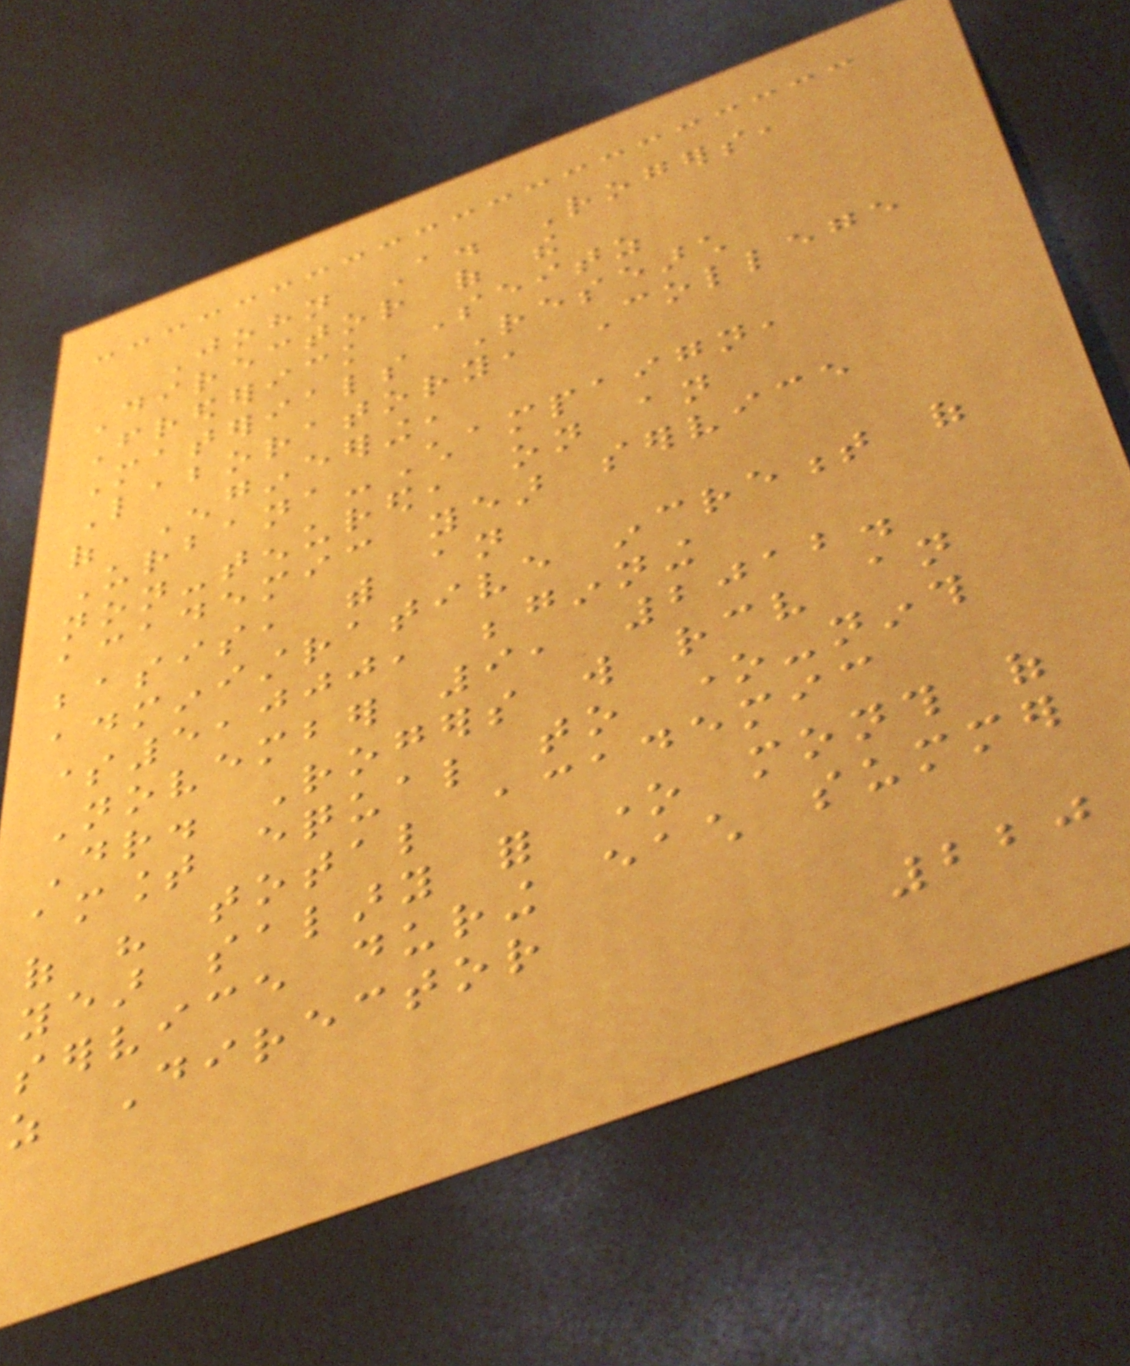John A. Rogers,
Director of the
Frederick Seitz
Materials Research
Laboratory, College
of Engineering,
Urbana-Champaign,
non-tenured, on an
academic year service
basis, with an
administrative increment of
$5,000, beginning
November 9, 2012.
Dr. Rogers will receive an
amount equal to one-ninth
of his total academic
year salary for one month of
service during each summer
as Director
220
